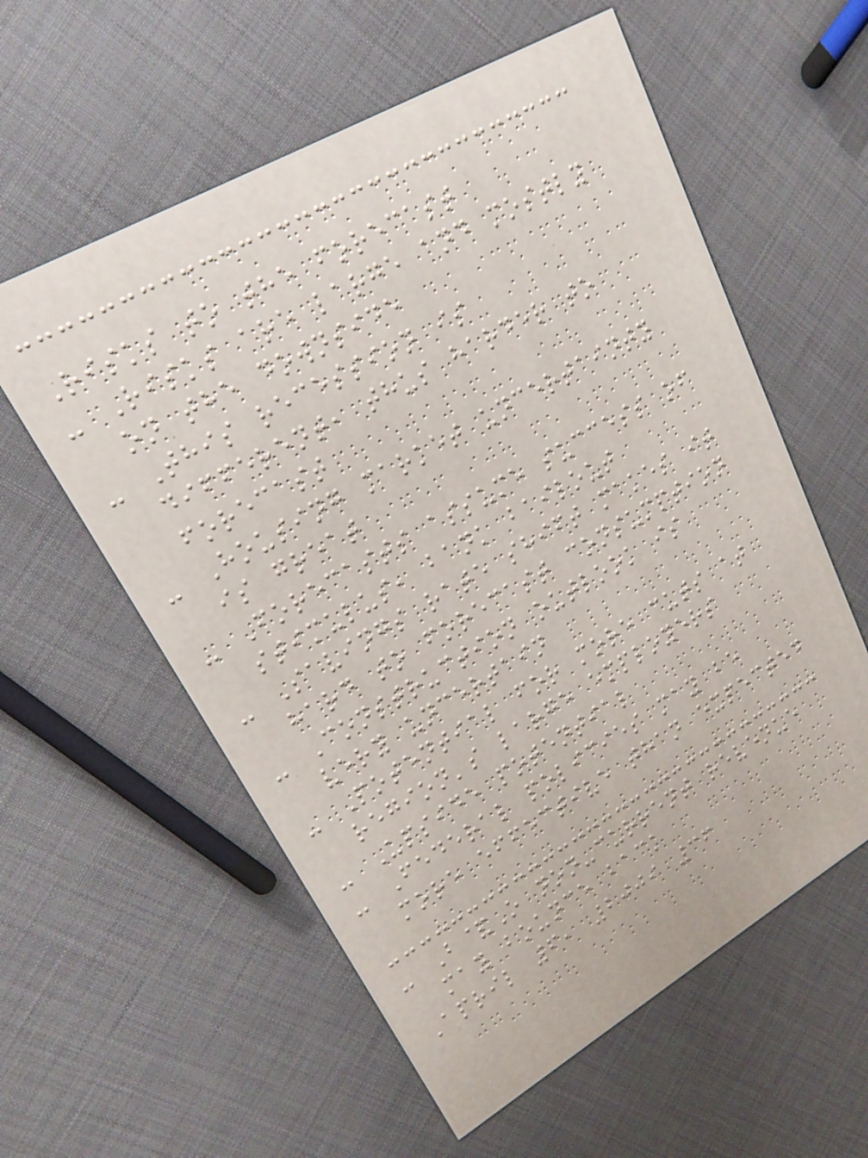Risks to the forecast
- Risks are large and mostly
on the downside
- This recession is
different, thus harder to
forecast
- Housing market uncertainty
is great
- Forecasts assume success of
stimulus, bank bailout
- Savings rate shift makes it
hard to forecast consumption
- Construction outlook is
very uncertain
- Potential for more cuts at
region's large employers
- Upside potential
- Federal policies may be
more effective than expected
- B&O non-current revenue
may bounce back
April 6, 2009 36
